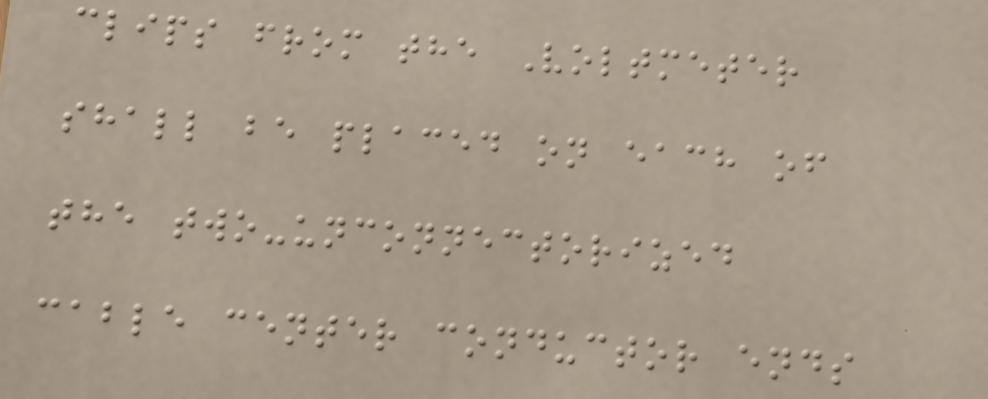clips from the Voltmeter
shall be placed on each of
the two-unconnectorized
cable center conductor ends
